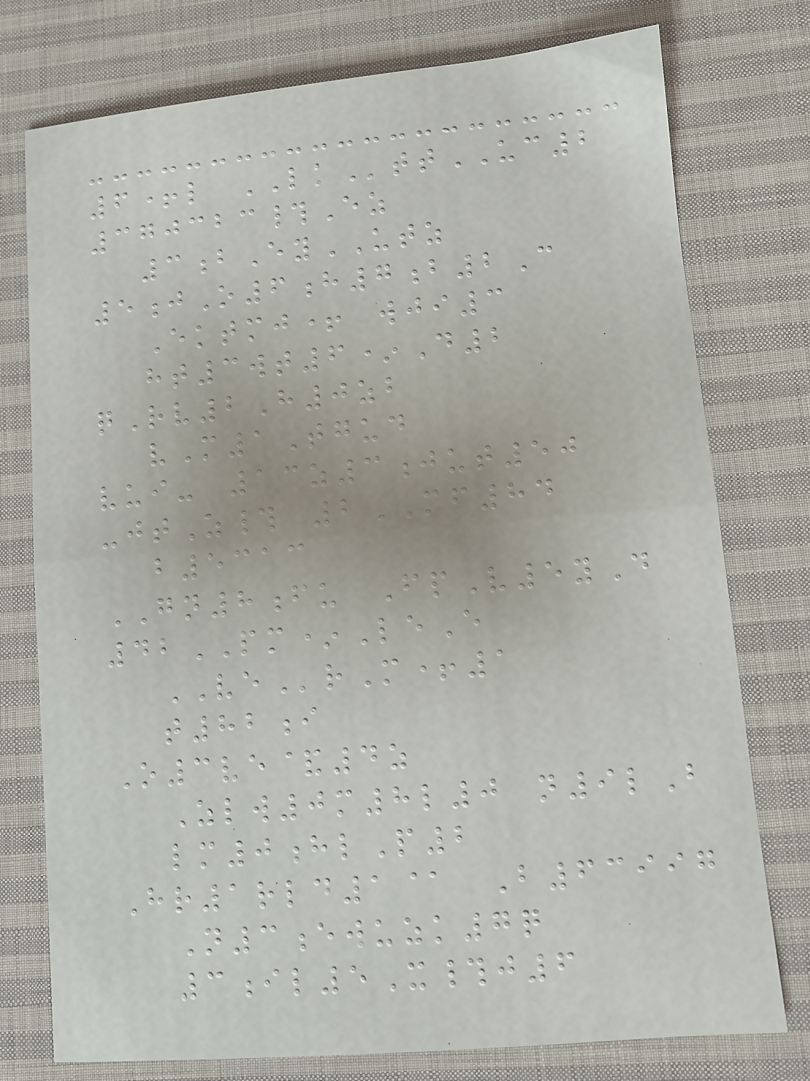6+l LKttUC2
370323#Ez
3bEyUTZ
5jO6h7b2C
Ektmj+ wji3
ht3wt6*D2
qRv2H0zb
vM1Tgud
vui- 13z3jut50
-jtZ# 2MF84
b5313
GN8fu FpV5yD
42PM*LeE
VErM+1
t82i
O3ve&4z
Zlw0m8l0 n9lB
lm0hlP2
Hr1rld1@ B63997
N3ewuzk7q
3il5X#j6
